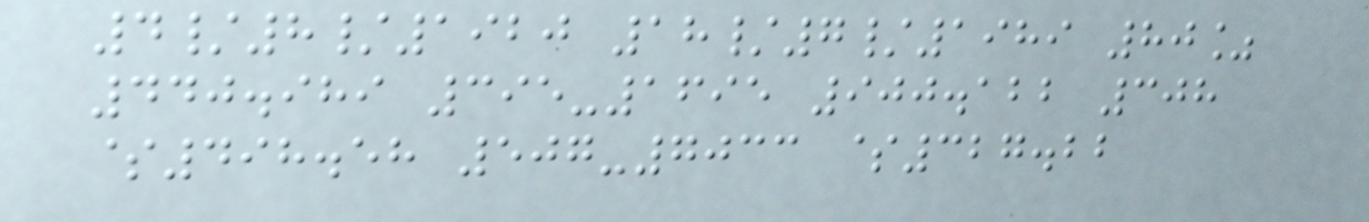4/8/1920 18/7/1989 80%
440.989 395-1695 900.122 308
$498.58 507-7033 $327.22
